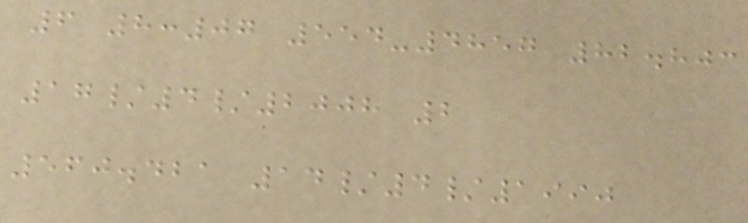6 8:07 554-4857 82.803
17/4/2008 2
560.421 14/4/1990
